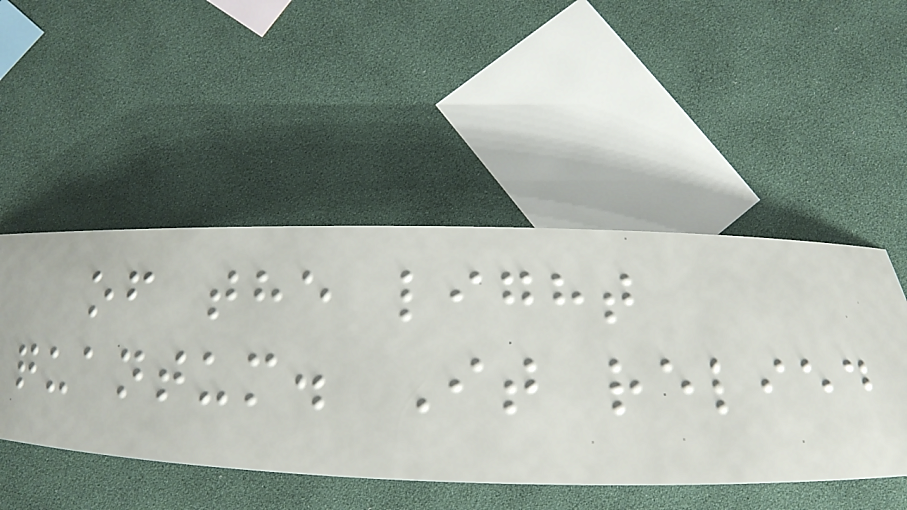of the light
quantum. It relied
